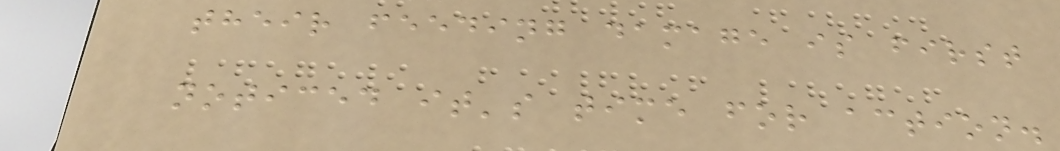their feeding damage is first
noticed it's time for action.
